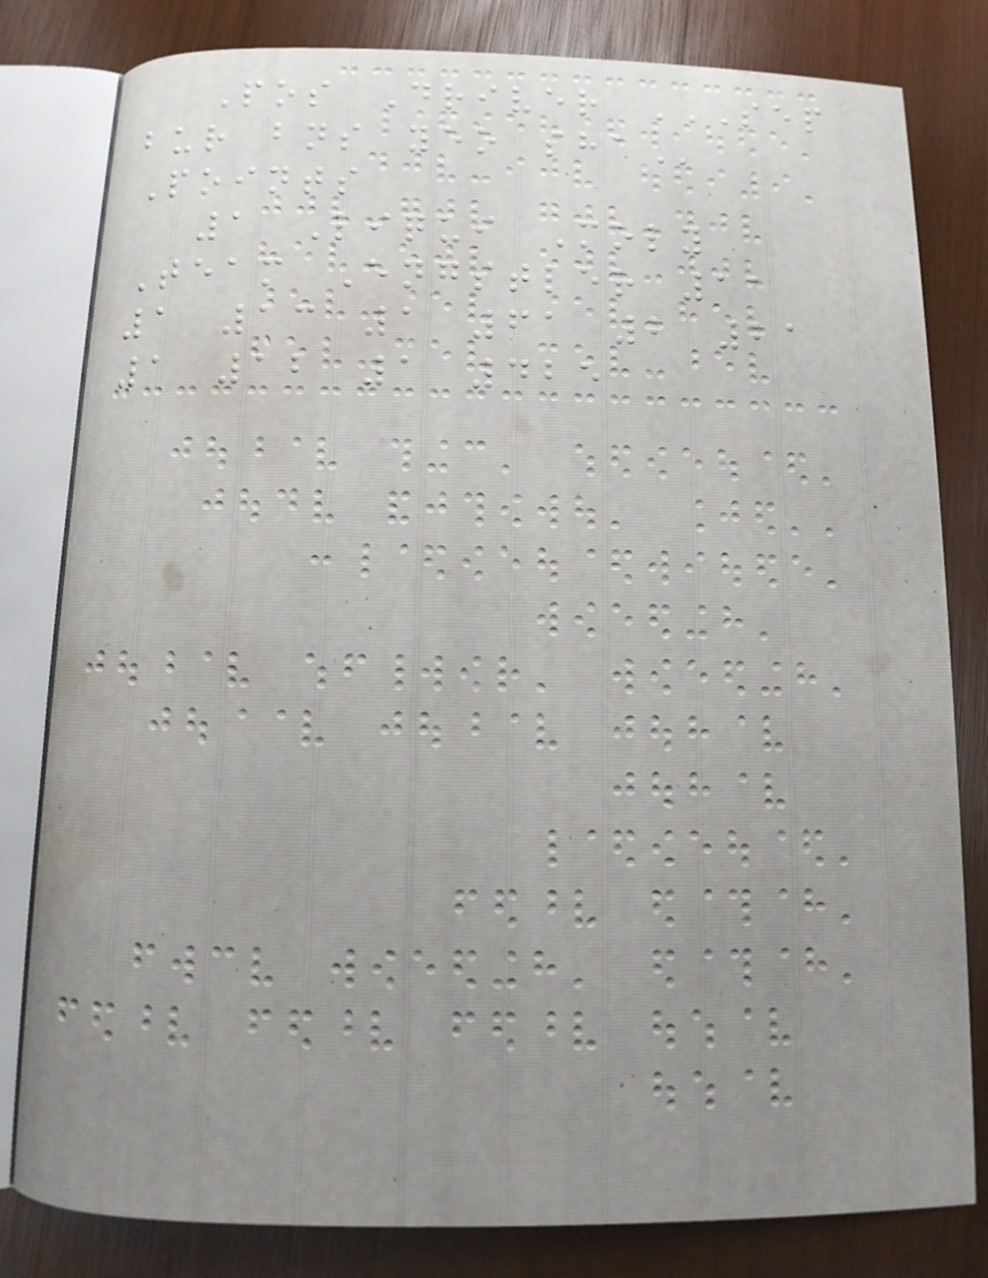Pos Driver SEP
BUR BNS YEO SHA
Points
1 Liqui Moly
Team Engstler 11
1 13 1 61 2 21
1 12 1 425
